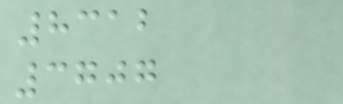8312
3707
